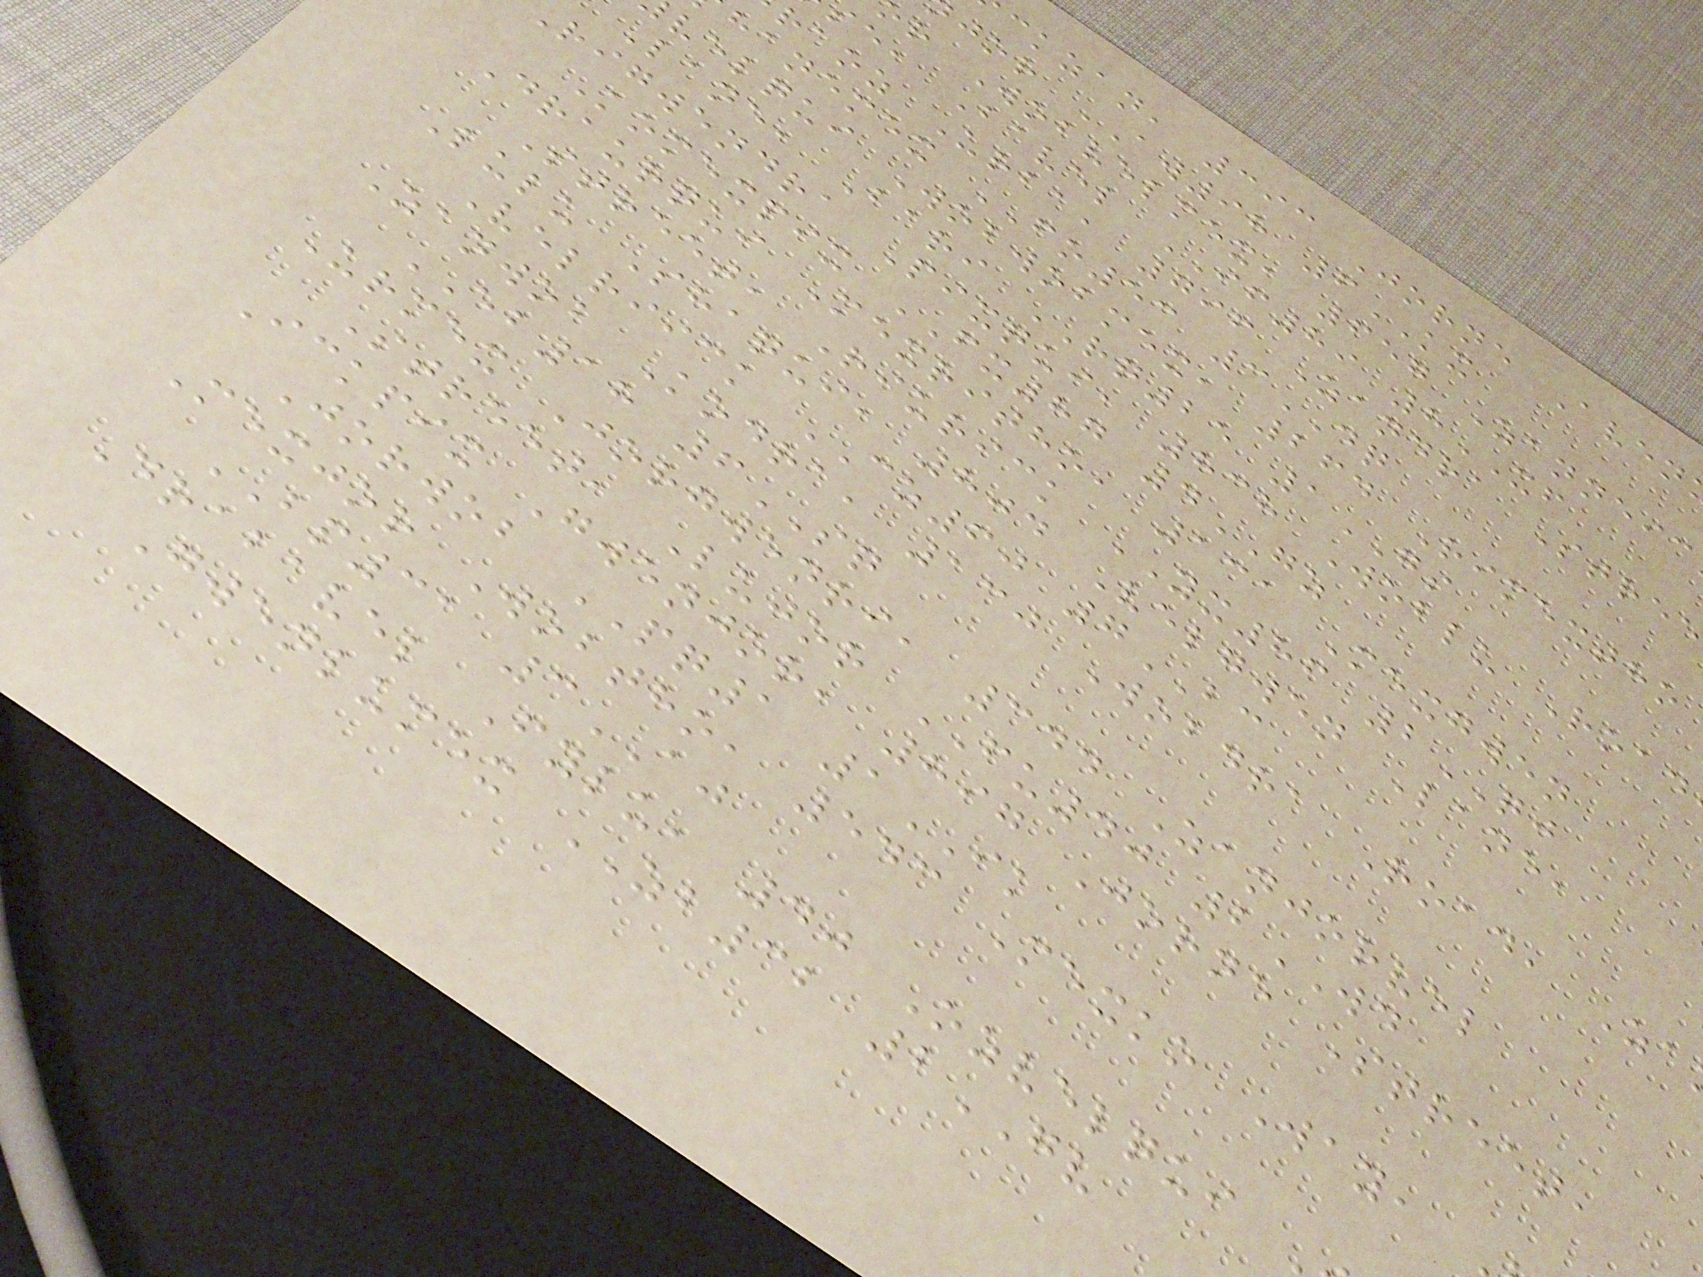ckzan, 393 Jorne Aven
jor AW98 6KX
r Wobvelmex, 657 Zanneic
se, Bavel IF89 8XF
raoz Urba, 796 Zandra Stree
hanemex FO53 3DQ
velqui Wobwobmex, 264 Rimextho
Lane, Bari RQ25 1GS
rigwendra Pixqui, 838 Woblu Road
Komexpix FX87 4GZ
Draurqui Mexritho, 131 Mexgwen
Street, Riurick YX86 2QJ
Lulu Shaqui, 804 Velgwen Lane,
Velriick CZ60 7BC
Zanwob Kodra, 130 Wobdra Road, Za
EB18 6SQ
Urmex Jorgwenri, 344 Zanjorvel
Street, Lujor FU40 2WD
Ickpix Gwenjor, 897 Jorne Street,
Jorwob PQ1 1IK
Mexjor Wobtho, 543 Mexko Way,
BP31 3AJ
Drabavel Fylu, 40 Ozvelqui
Gwenlumex ZB32 2GV
